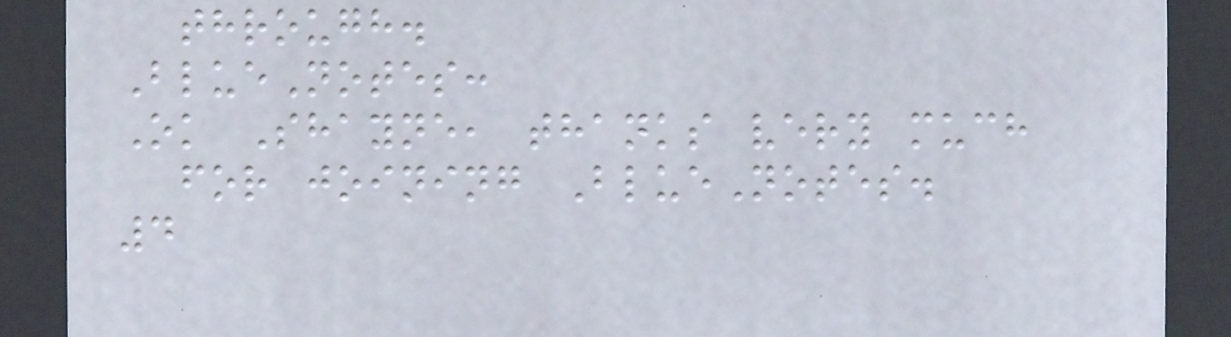through.
BlueNotes:
Ok Shayne, thanks very much
for joining BlueNotes.
4
